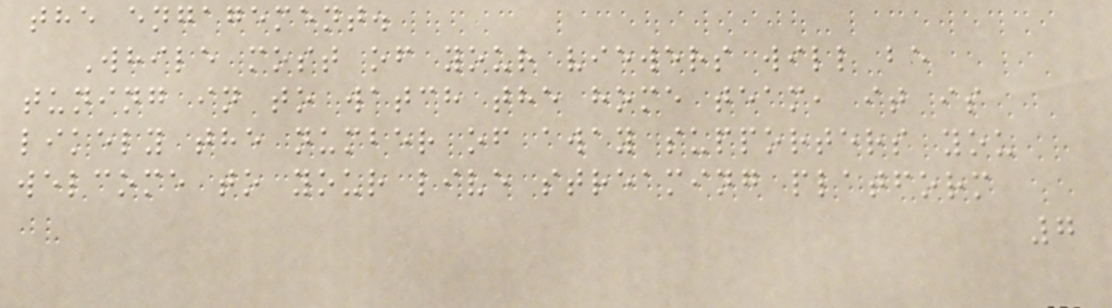the engagement.
While most of your viewers will be
tuning in to watch the home team, it is
likely the number of away supporters you
welcome to your live streaming platform
7
